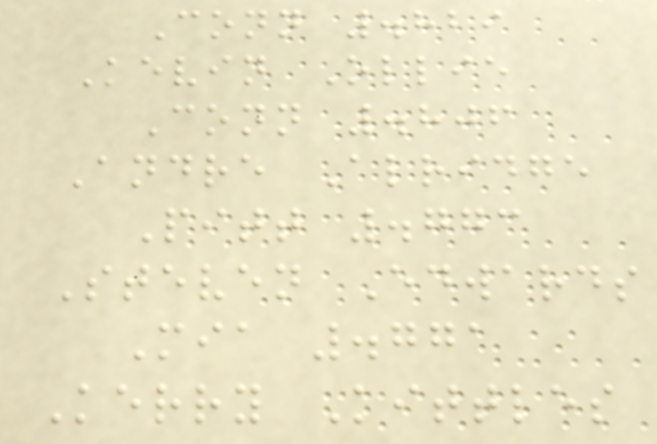Conn .829
Kevin Ollie
Conn .806
Andre Alridge
Pitt .773
Steven Edwards
Mia .771
Kerry Kittles
